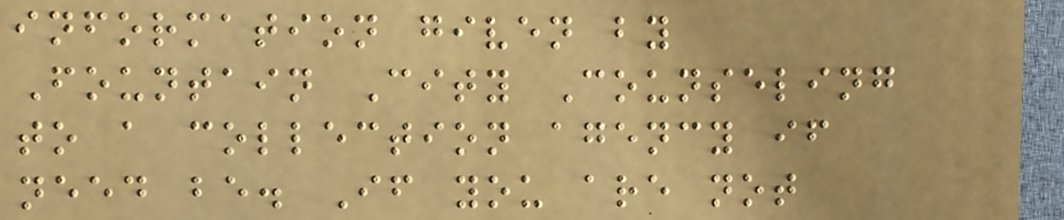information given by
Fountain City Counseling
to a collection agency if
need be. If you are not
